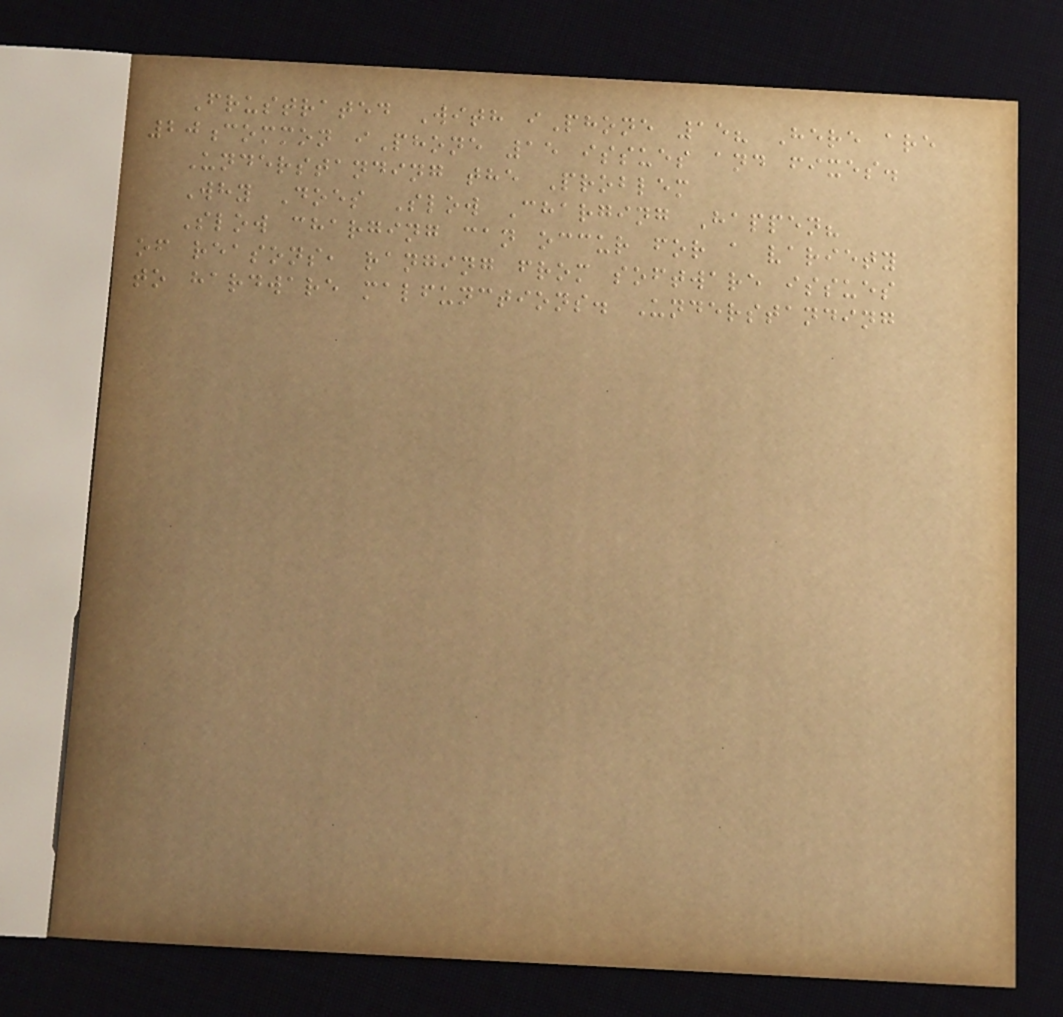Frustrated With iPhone 15? Here are
20common iPhone 15 issues and fixes.
Understanding the Problem
Why Does Slow Charging Happen?
Slow charging can occur for a variety
of reasons, ranging from software issues
to hardware malfunctions. Understanding
